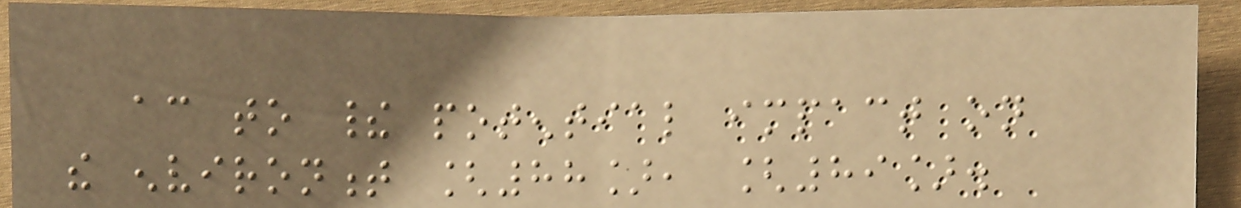according to their potential impact on
the environment [88], [89].
